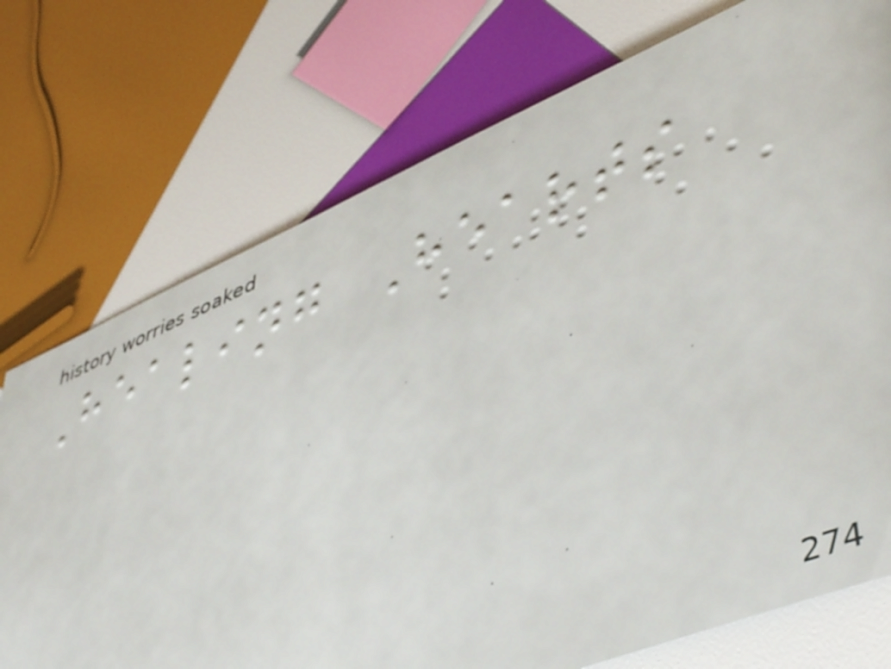Healing Hearts
